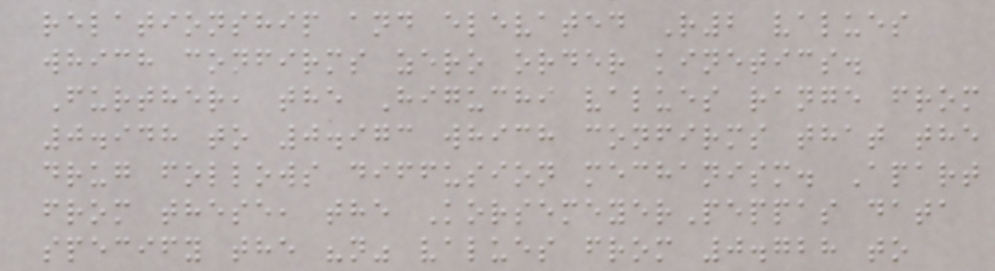relationship and elevated R2 values
which confirms zero order kinetics.
Further, the Higuchi values range from
0.948 to 0.973 which confirms that the
drug follows diffusion mechanism. Apart
from these, the KorsemeyerPeppas data
specify the "n" values from 0.728 to
